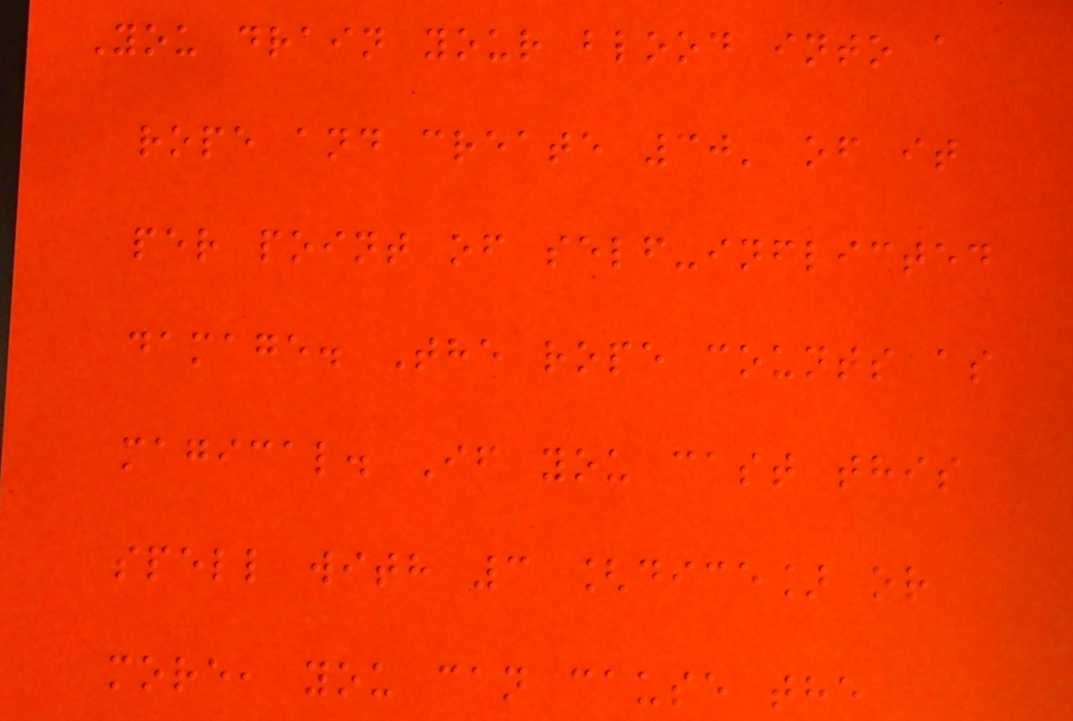You drain your blood into a
rope and create 30' of it
per point of self-inflicted
damage. The rope counts as
magical. If you cast this
spell with 3 [dice] or
more, you can cause the
